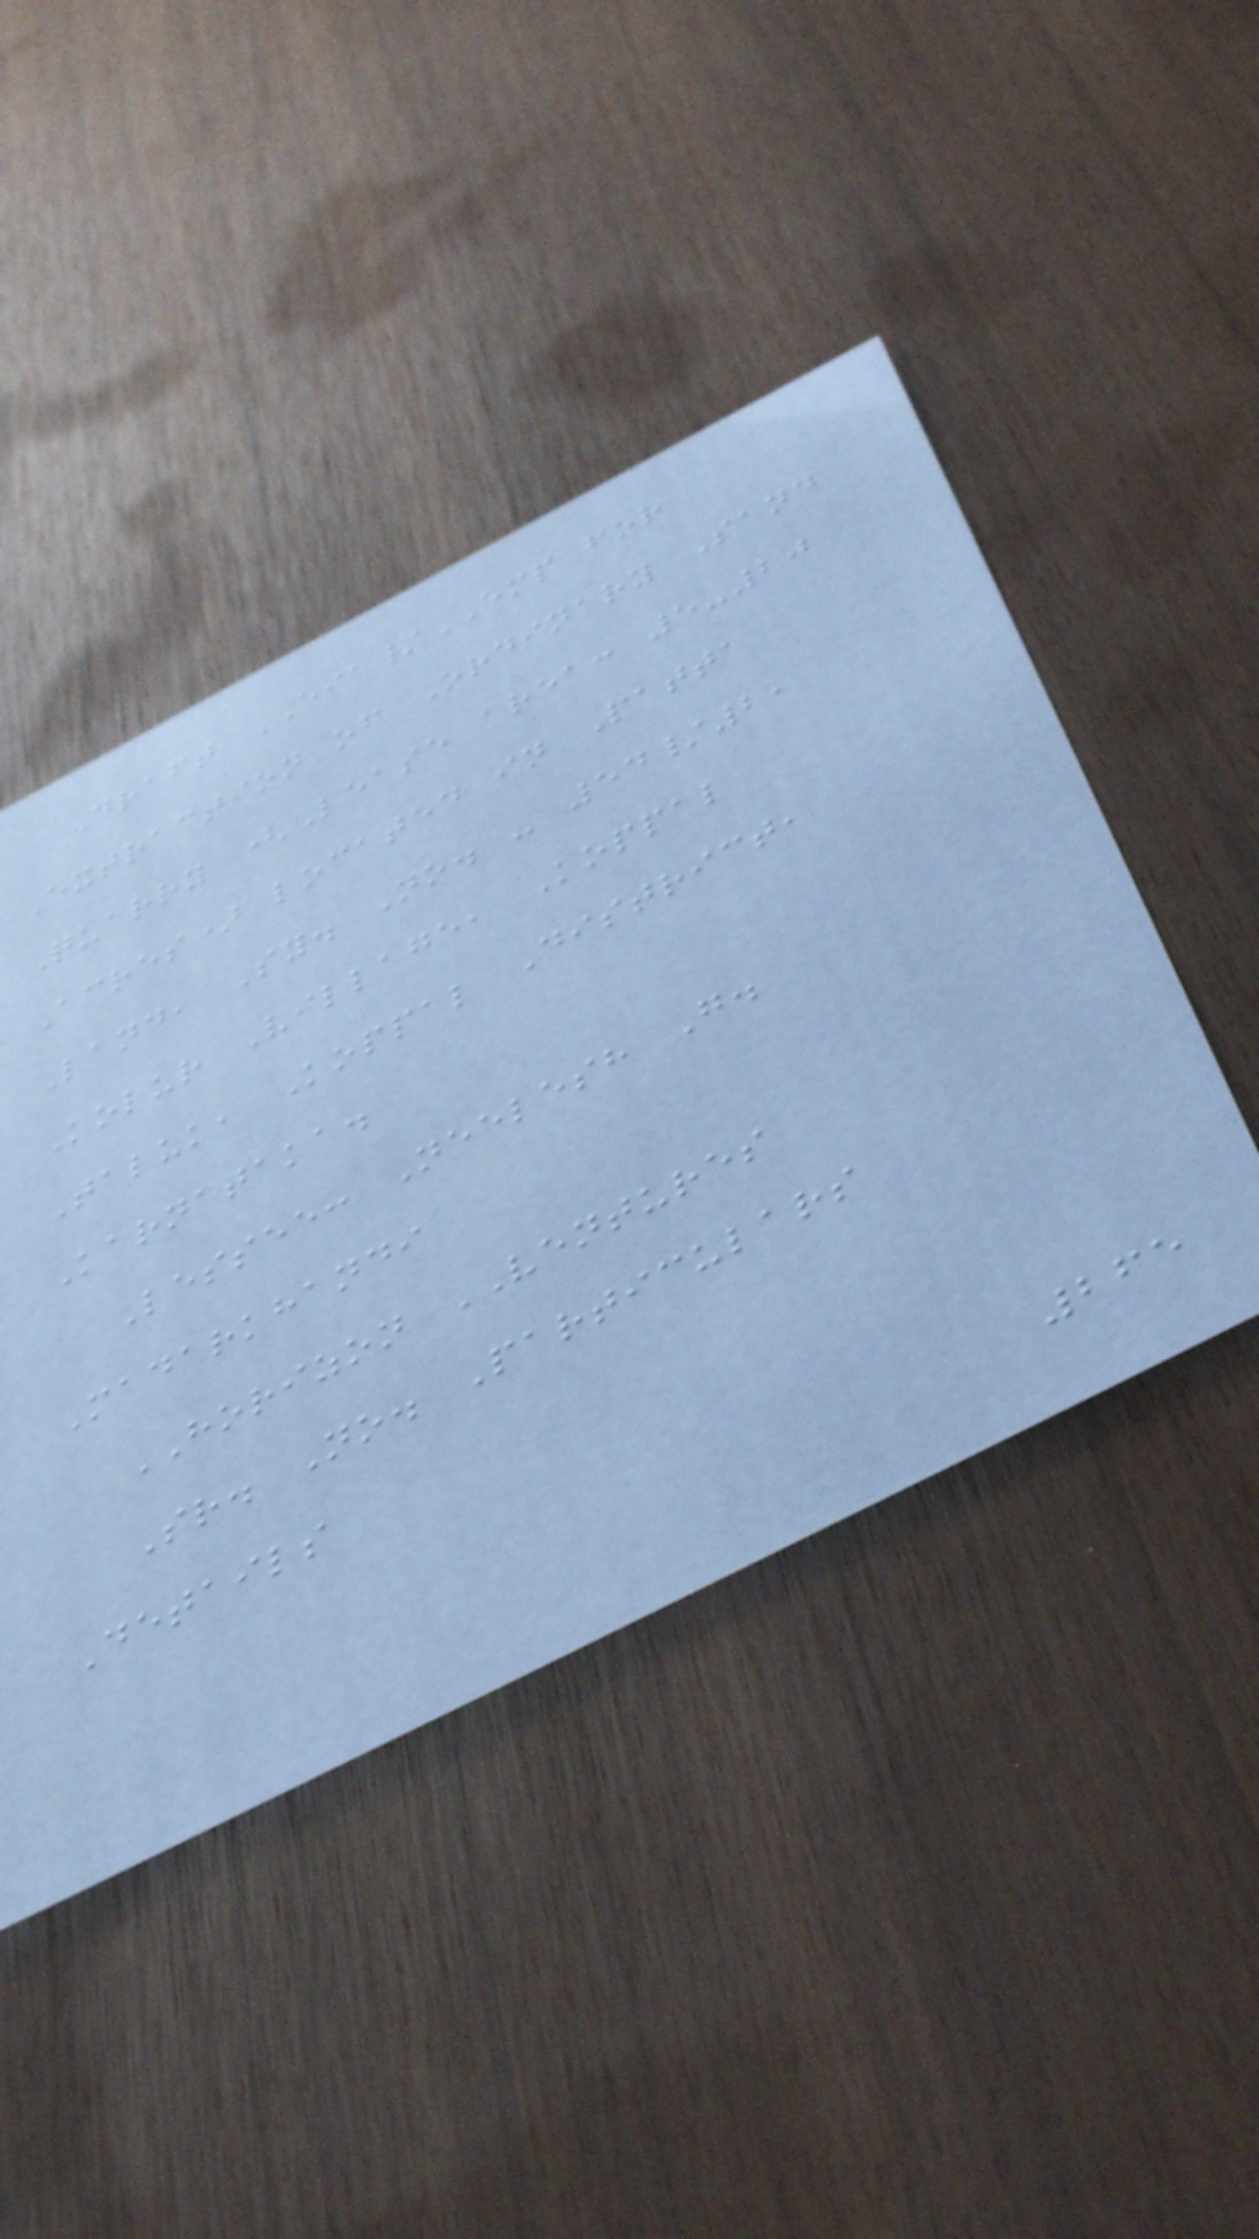Draft EIA/EMP for
Extraction of Ordinary Sand
Quarry (Lease area: 5-20
Acres) located in Patta
Land, Sy. No. - 54/2,
Kolur Village, Koppal
Taluk, Koppal District,
Karnataka.
Lessee: Neelesh G.
Madarkhandi
HORIZON VENTURES
Sr. No. Particulars
Details
265
